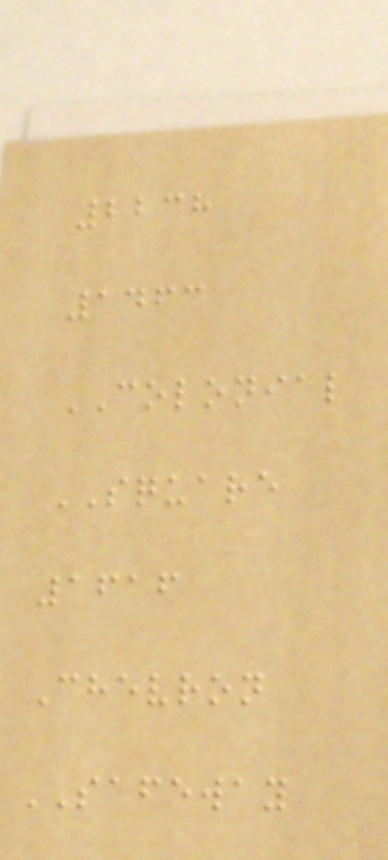2238
1463
COLONIAL
SQUARE
1616
Chevron
SAFEWAY
